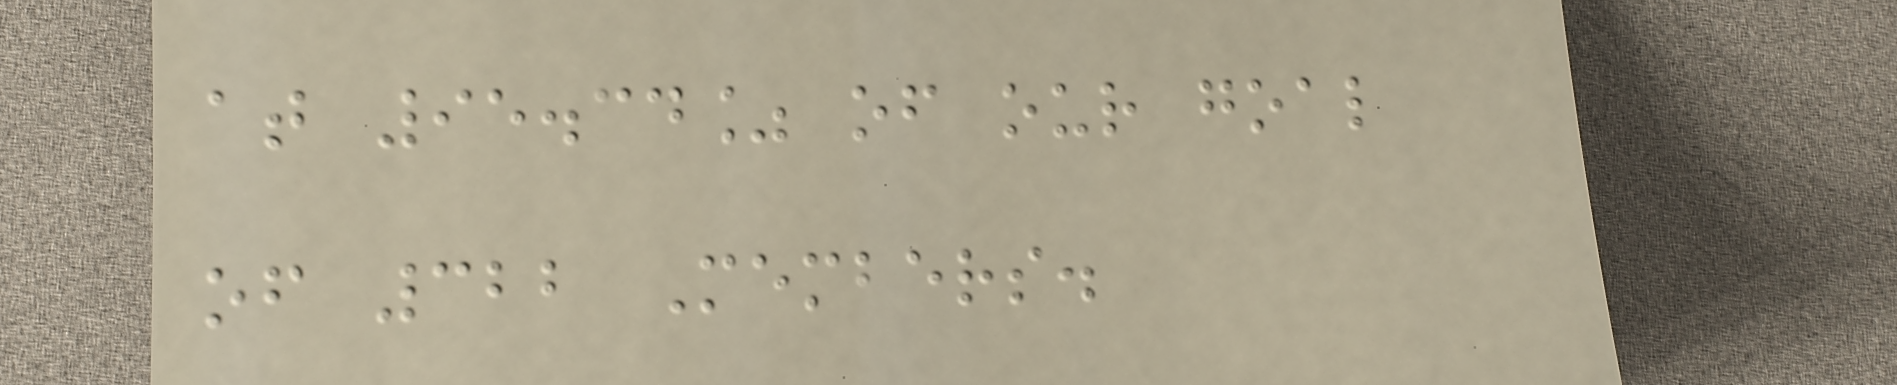at 95.34% of our goal
of 322 Members.
